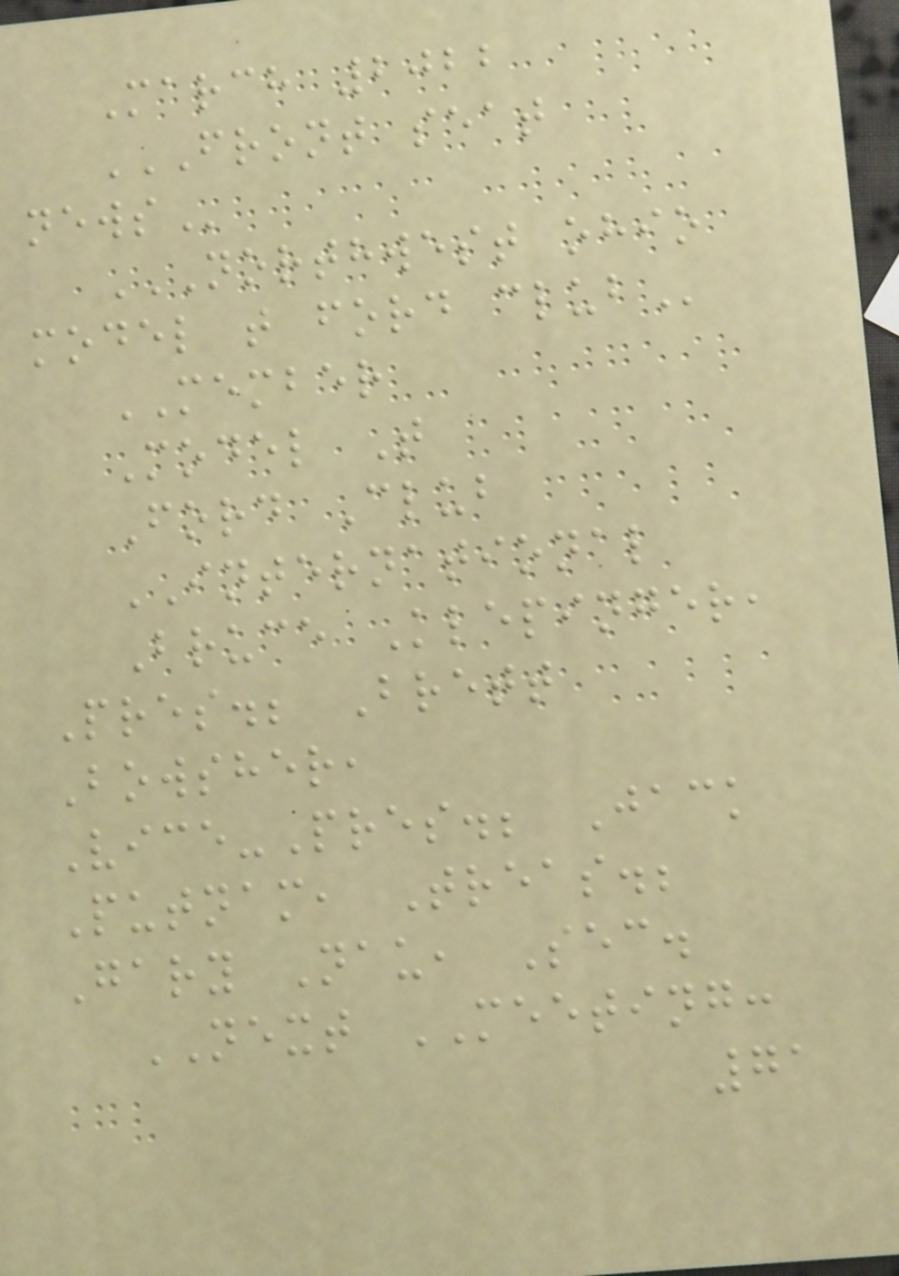March 2022
FRONT SEAT
NEWS
NORTHWEST OHIO
MODEL T FORD CLUB
MEMBER
Model T
Ford Club
INTERNATIONAL
Bruce Klepinger,
Pres.; Brett
Bowsher,
Vice-Pres.; Jack
Putnam, Treas.;
Gary Nau, Sec.
NEXT MEETING:
71
